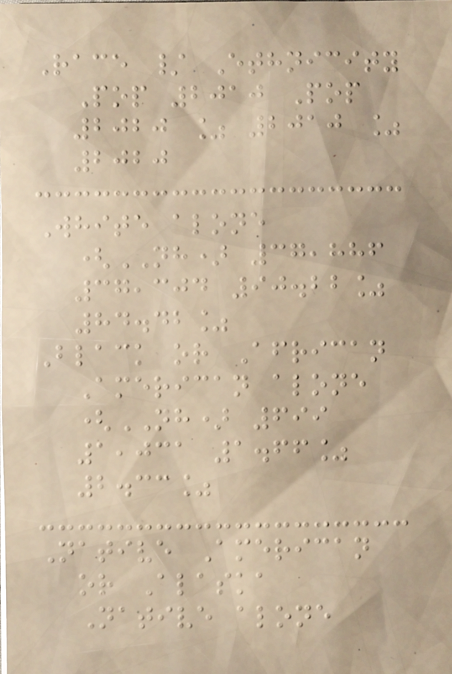Race / Ethnicity
Pop 2010 Pop
2020 % 2010 %
2020
White alone
(NH) 37,886
37,304 90.22%
84.42%
Black or African
American alone
(NH) 699
1,031 1.66%
2.33%
Native American
or Alaska
Native alone
